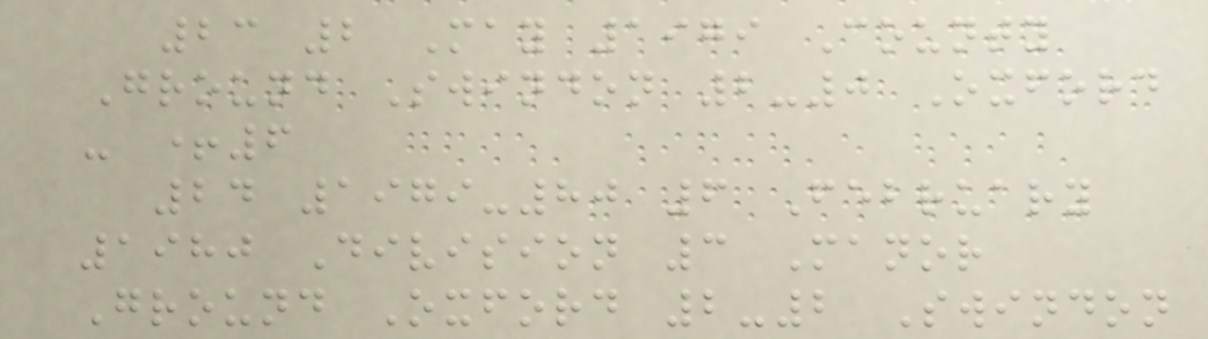23 2 May 1979 County
Ground Swindon 2-0 Oxford
- +6
24 1979-80 6 February
1980 Division 3 Manor
Ground Oxford 2-2 Swindon
